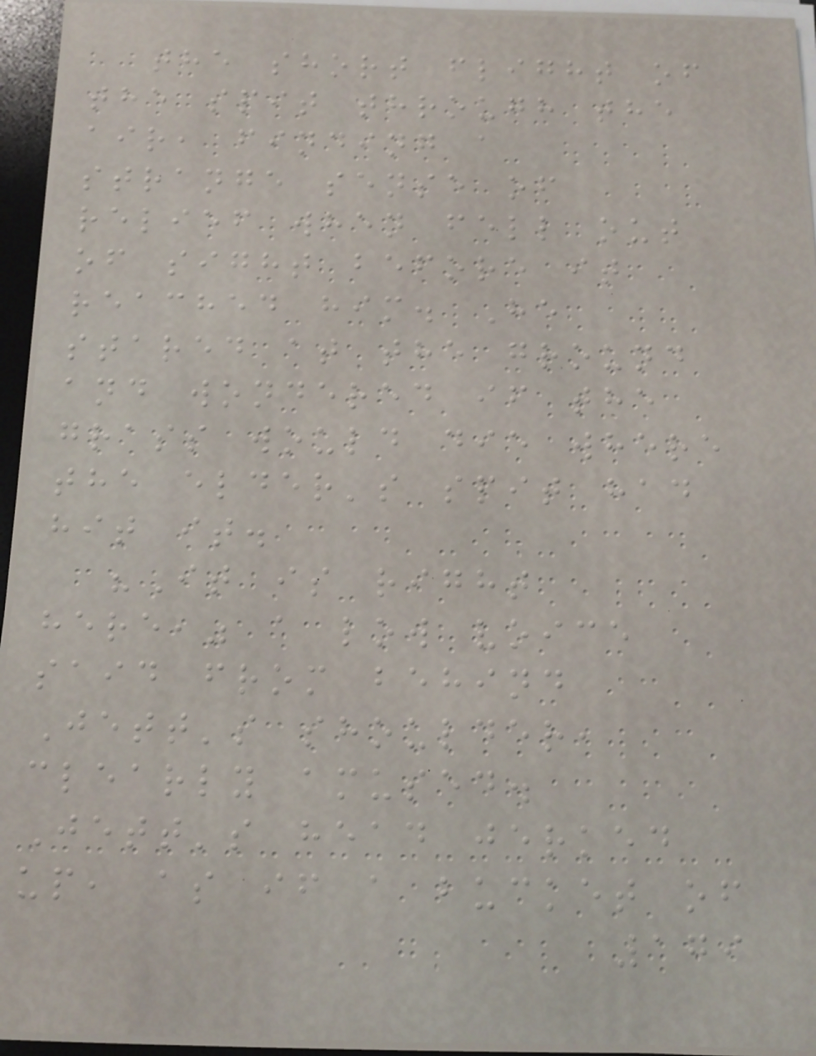the short flight of
the spit through the
air, finding a
strange sense of
relief when fell out
of sight before it
reached him. He
stared at the ground
and wondered if the
grass would die where
the elder's spit had
hit it.
"It is right
here," a low voice
said from behind
Jett's shoulder,
clearly amused.
Jett's head jerked
up, as if a bucket of
179
